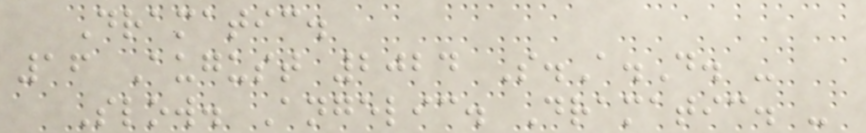Dramatic.
16 August 2024 S.A.D. -
Slow. Angelic. Dramatic. -
